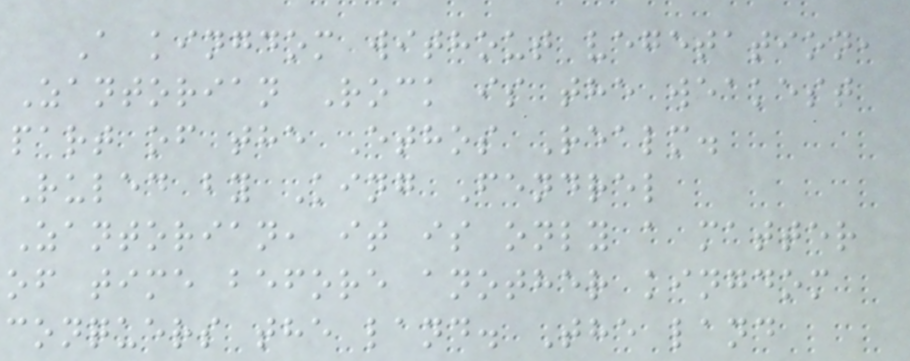A kingdom without vegetation,
Zantorian Rock is the weakest
part of the Ethos Realm.
Ruled by King Fendrel
Zantorian, it is only a matter
of time before another kingdom
conquers the land. The land
